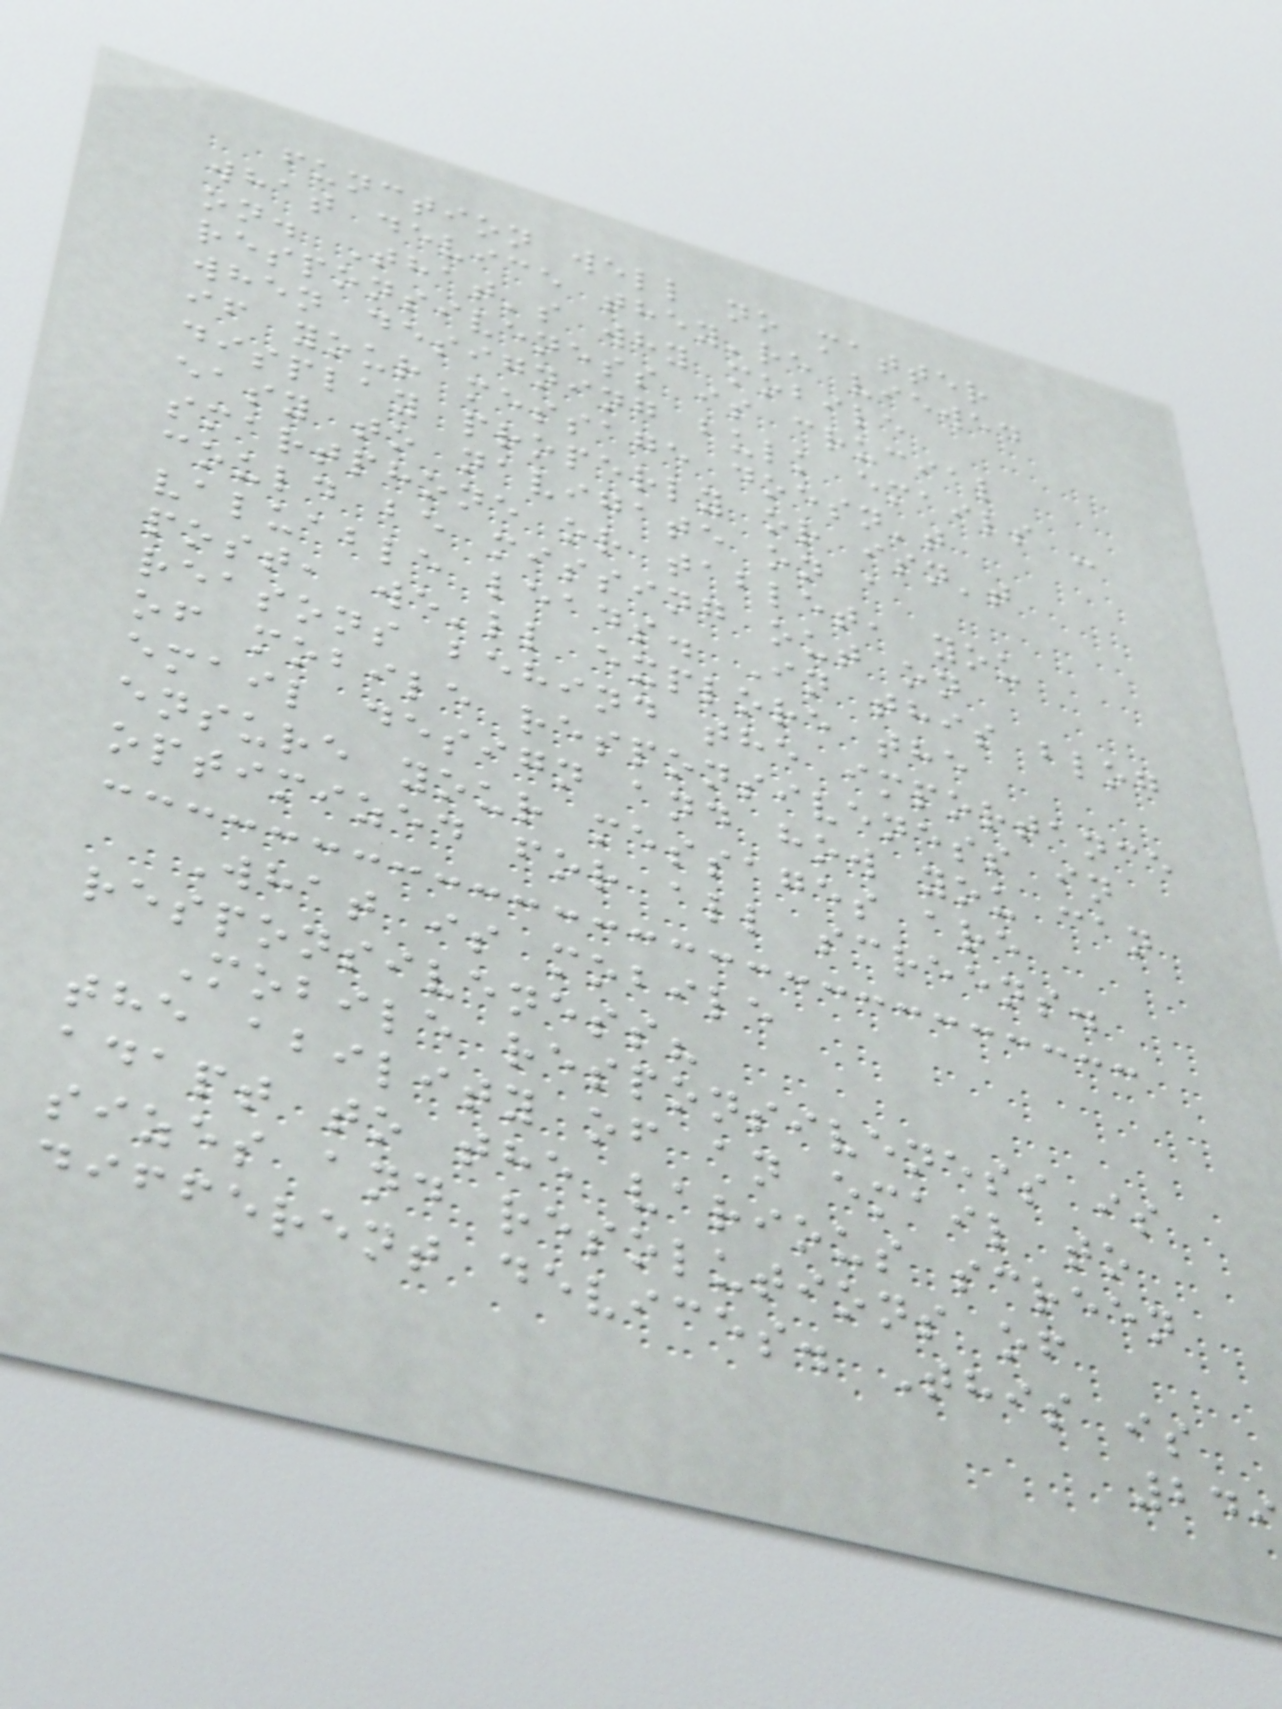function well no matter
what device they're viewed
on. That's why mobile
responsiveness is crucial
when designing bulk emails -
if your message doesn't
display properly or isn't
easy to navigate on a
smartphone or tablet, you
could be missing out on
valuable leads. In this blog
post, we'll explore the
reasons behind the importance
of mobile responsiveness in
email design and how you can
ensure your messages are
optimized for all screens.
What is mobile
responsiveness?
Mobile responsiveness is
the ability of an email to
adapt to the various screen
sizes and resolutions of
different devices. This is
249
